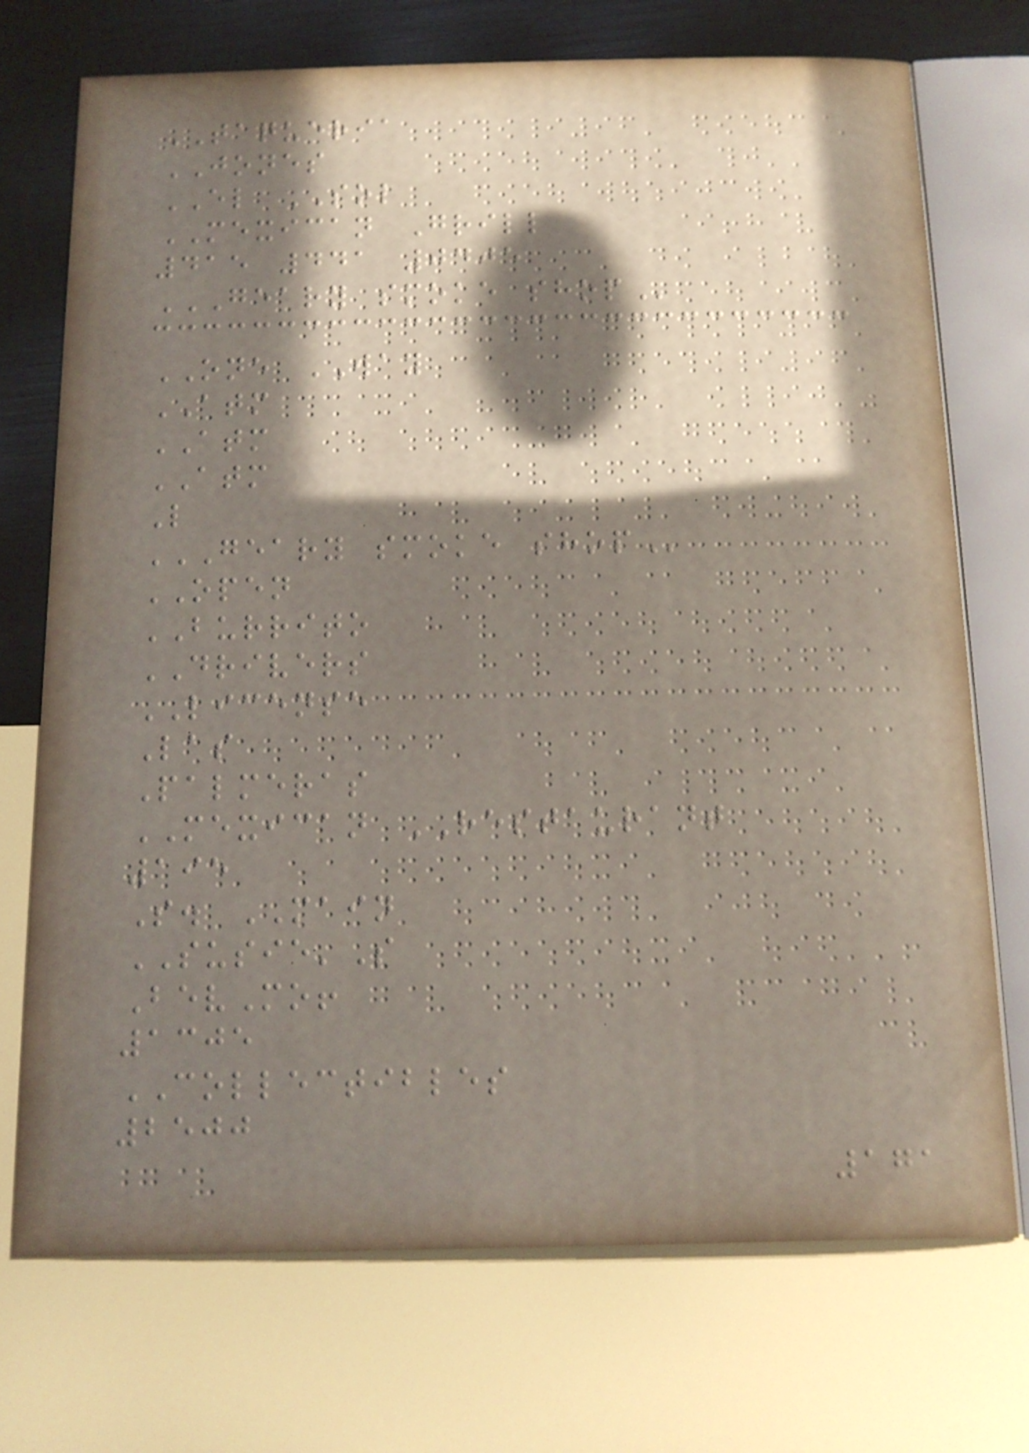TAQUERIA
JONES
EL SOL
MEXICAN Grill
415 441 0405
GEARY SMOKE SHOP
ONE WAY
ATM
ATM
ATM
L
GEARY SMOKE SHOP
OPEN
BURRITO
DRIVERS
LICENSE
Las
Palmeras
MEXICAN RESTAURANT
195
S. MAIN
SUSIE'S
BevMo!
1305
COLLECTIBLES
2500
171
